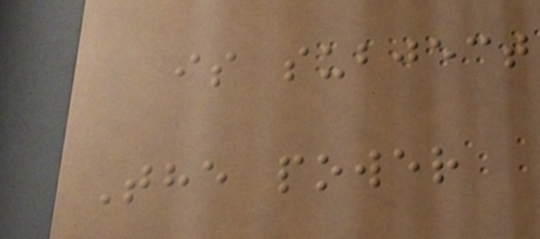is subject
The power
